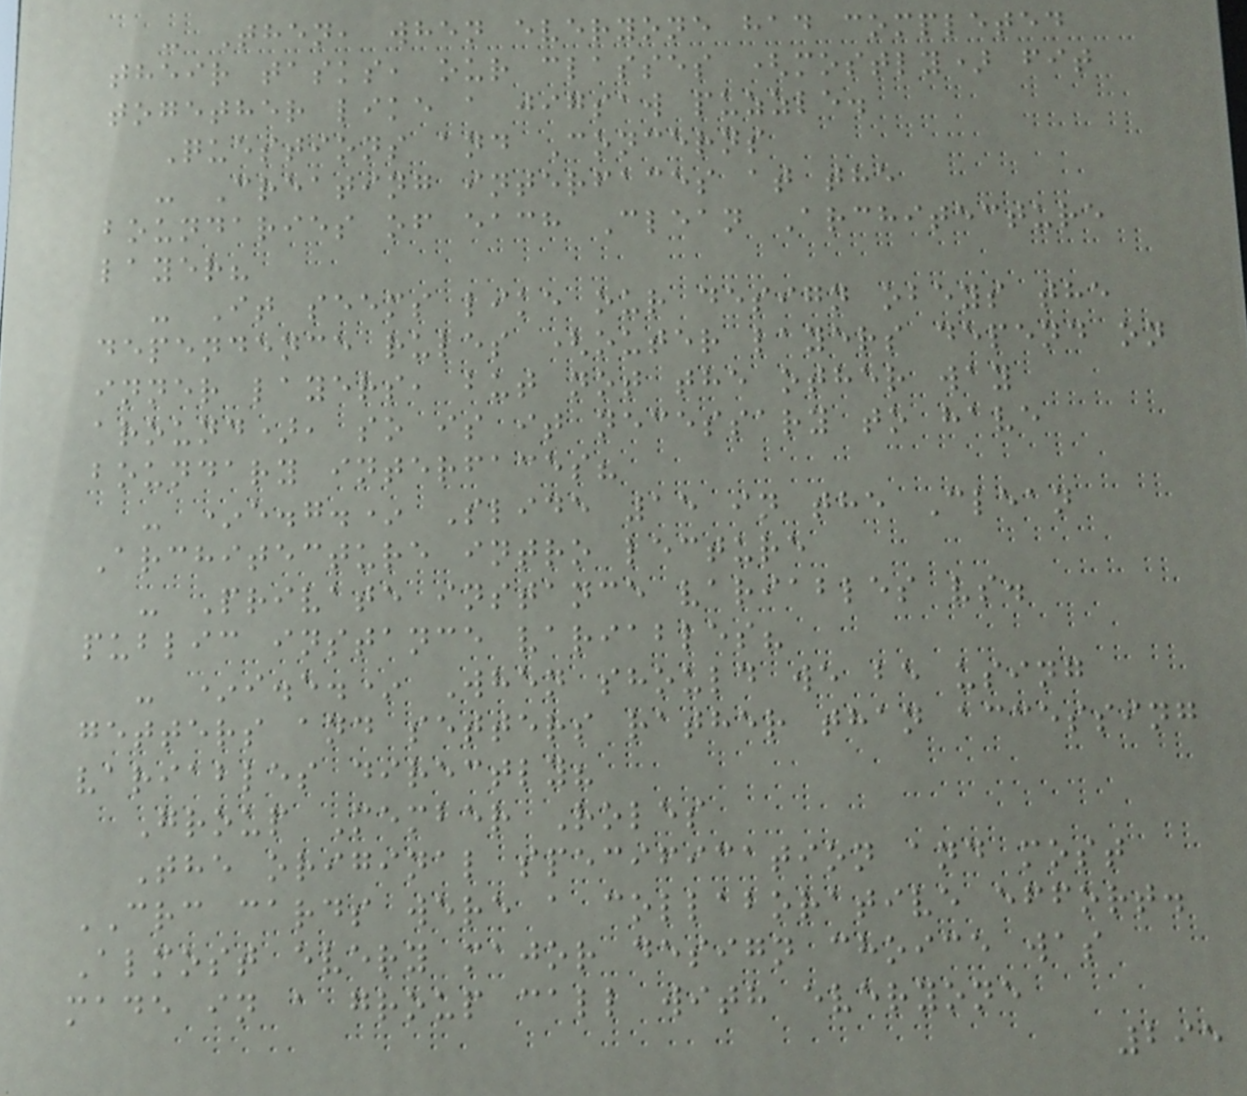- Then, when everyone had completed
their tasks, our classes (mostly) fit
together like a jigsaw puzzle.
Questions and Concerns
- Creating interfaces at the
boundaries of each Clean Architecture
layer?
- It seems like our design obeys the
dependence rules (outer layers depend on
inner layers, but not the other way
around), so is it necessary to have
boundary interfaces?
- *e.g.* Slide 15 in the Clean
Architecture intro lecture
- Private instance variables vs.
public instance variables?
- *i.e.* When should we be using
getters and setters rather than accessing
variables directly?
Group Member Roles
The original specification and most
CRC cards were a collaborative effort.
Almost every major design choice was
made in a group call with everyone
295
